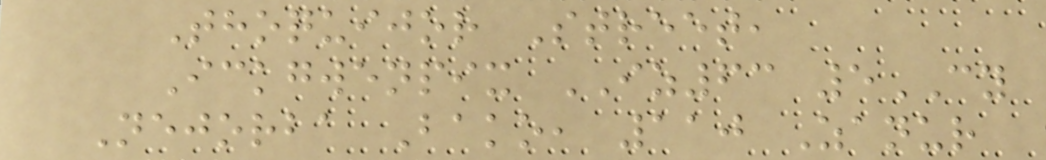Thoquijor Street,
Ickgwenpix IZ63 5CY
Nejorba Bako, 110 Zanur
